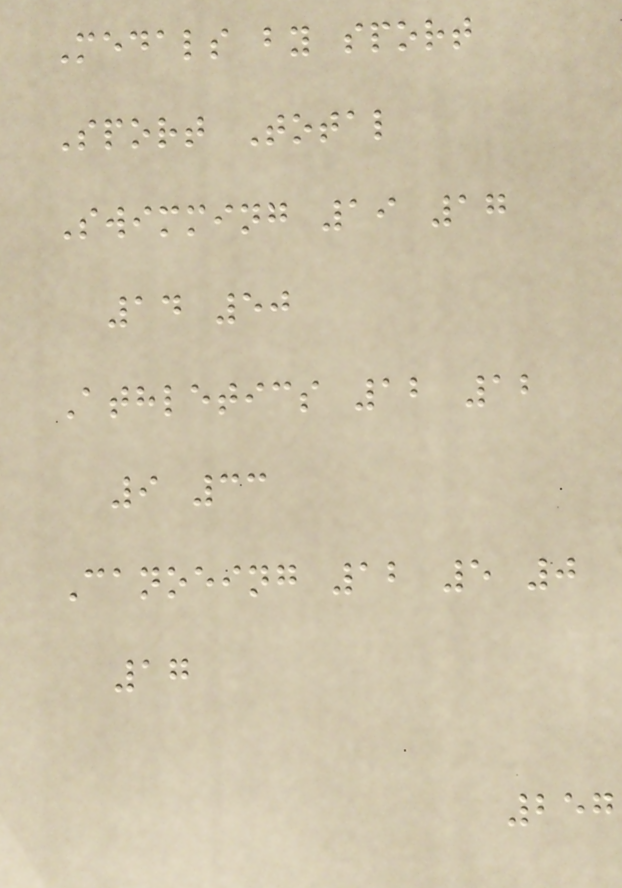Medals by sport
Sport Total
Swimming 19 17
14 50
Athletics 12 12
9 33
Canoeing 12 5 0
17
257
